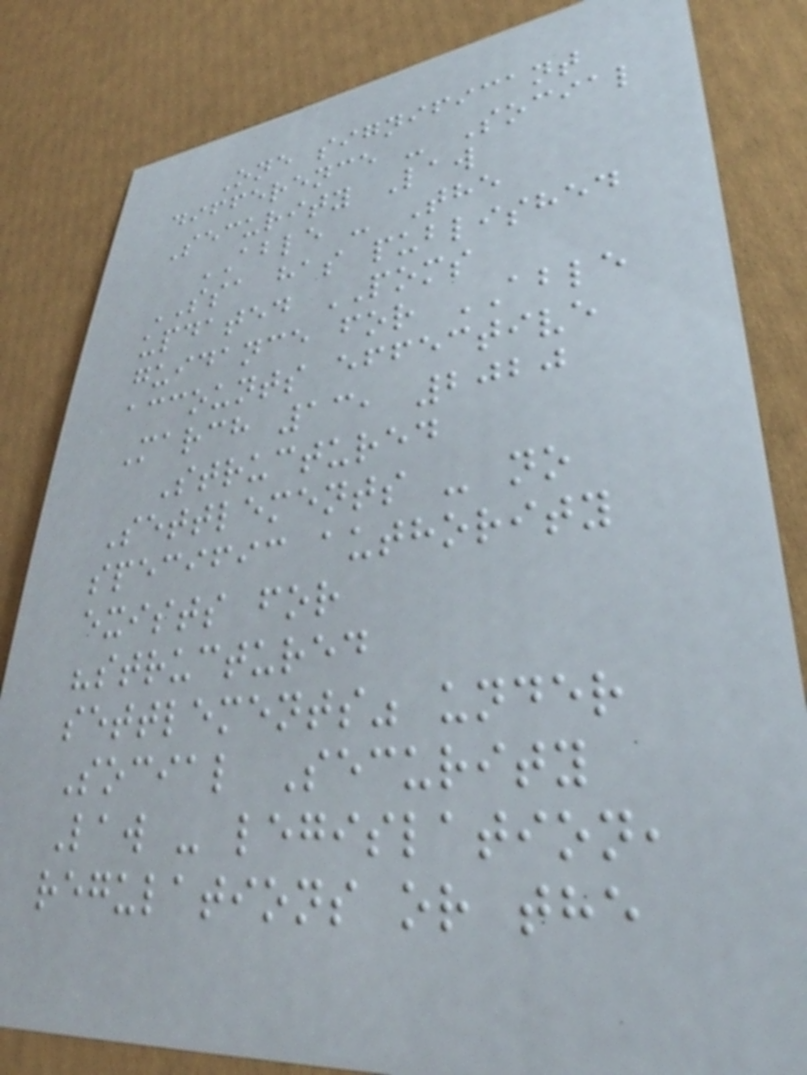One significant
difference - Social
Security Law
ABLE - The
SSA has published
updated POMS
guidance for ABLE
accounts effective
March 13, 2020
Structured
Settlements - no
specific authority
exists for
"structured
settlements" under
Social Security
Law - legislation,
regulations or the
